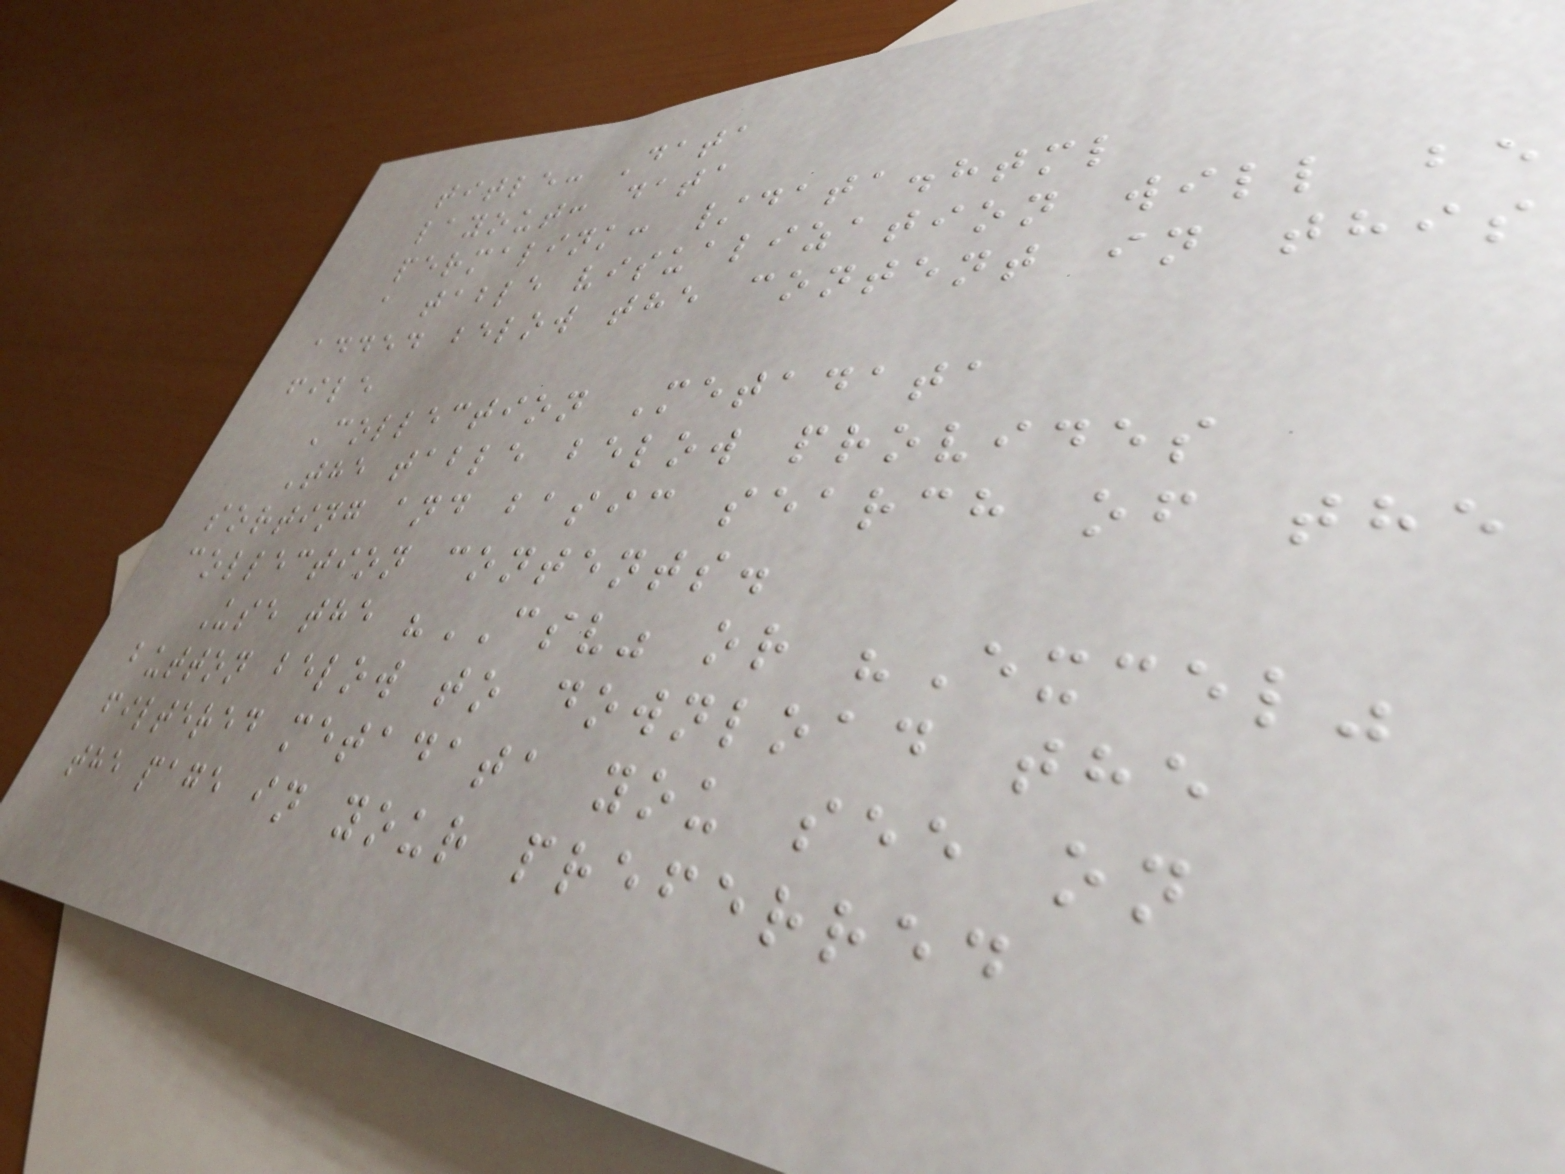title: Data
layout: data
permalink: /data.html
a table visualization will be
added below the content in this
file
Collection Metadata
The table below provides
sorting and basic search of the
collection contents.
Use the "CSV" or "Excel"
button below to download the
filtered metadata you see on
the page in your preferred
